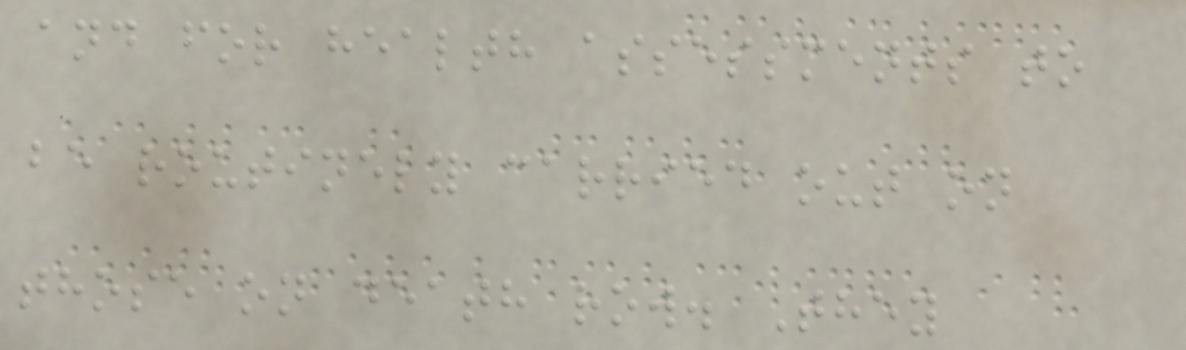and for health assessments to
be routinely carried out on
those on death row. They
